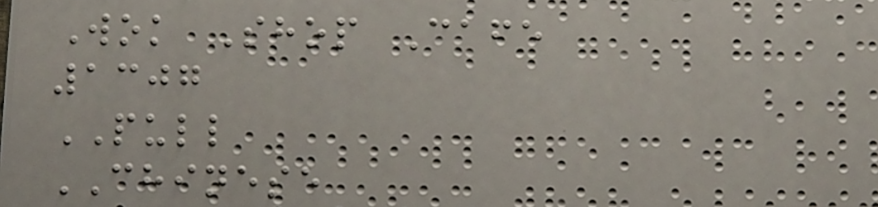Wok Shop Cafe
1307
PULL
CHINESE
